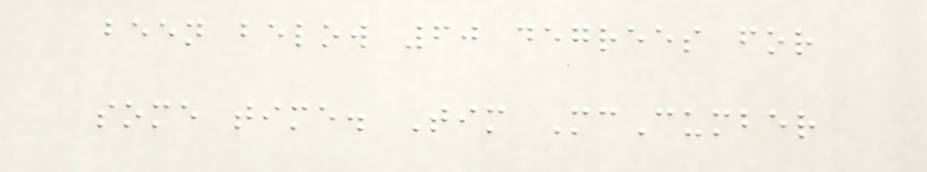been below 60 degrees for
some time. Tim McCumber
